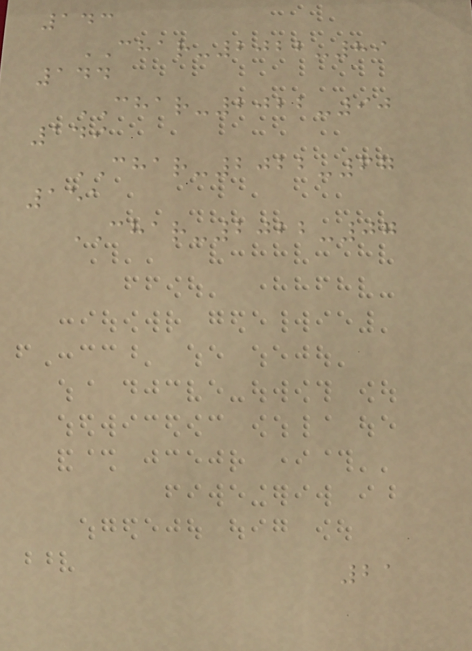143
CHAR-2022-89
144
CHAR-2022-90
149
CHAR-2022-67
151
CHAR-2022-07
21
